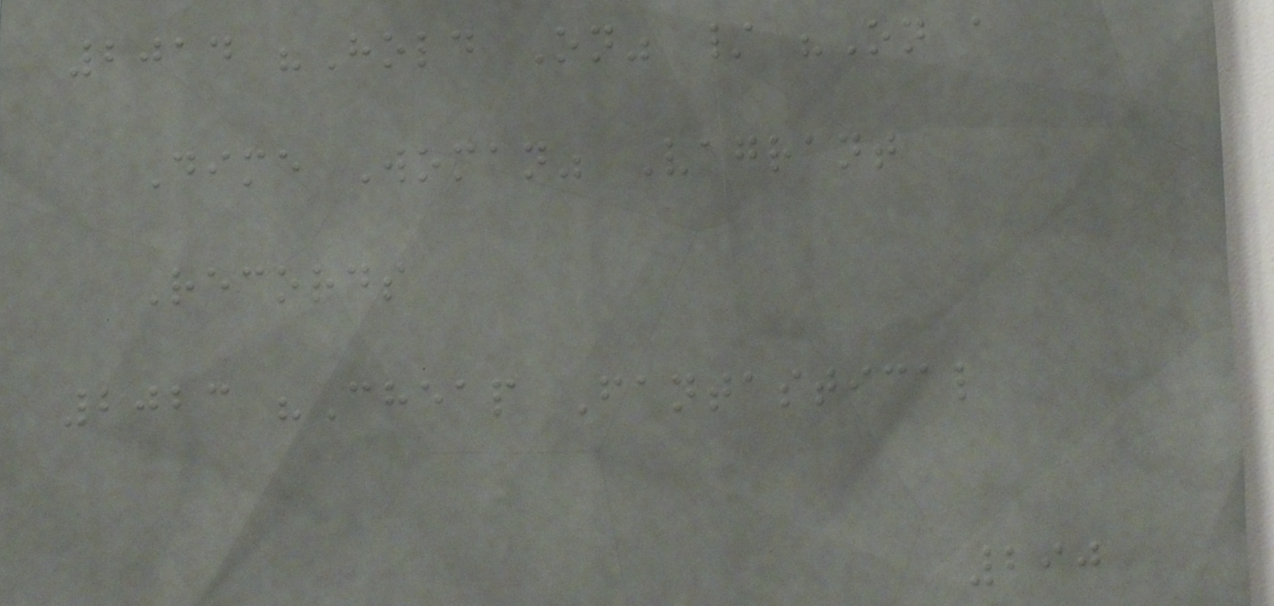2014 "Hold On" / "On a
Dime Woman" Vagrant
Records
2023 "Cheap Fantastical
290
